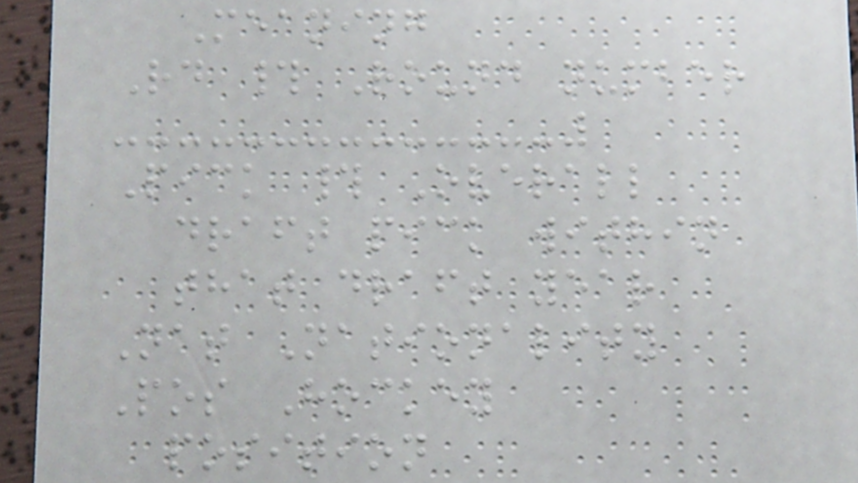Meaning
Rd # Round number
Pick # Overall
draft pick within
that draft year
Nat Nationality
Pos Hockey
position
